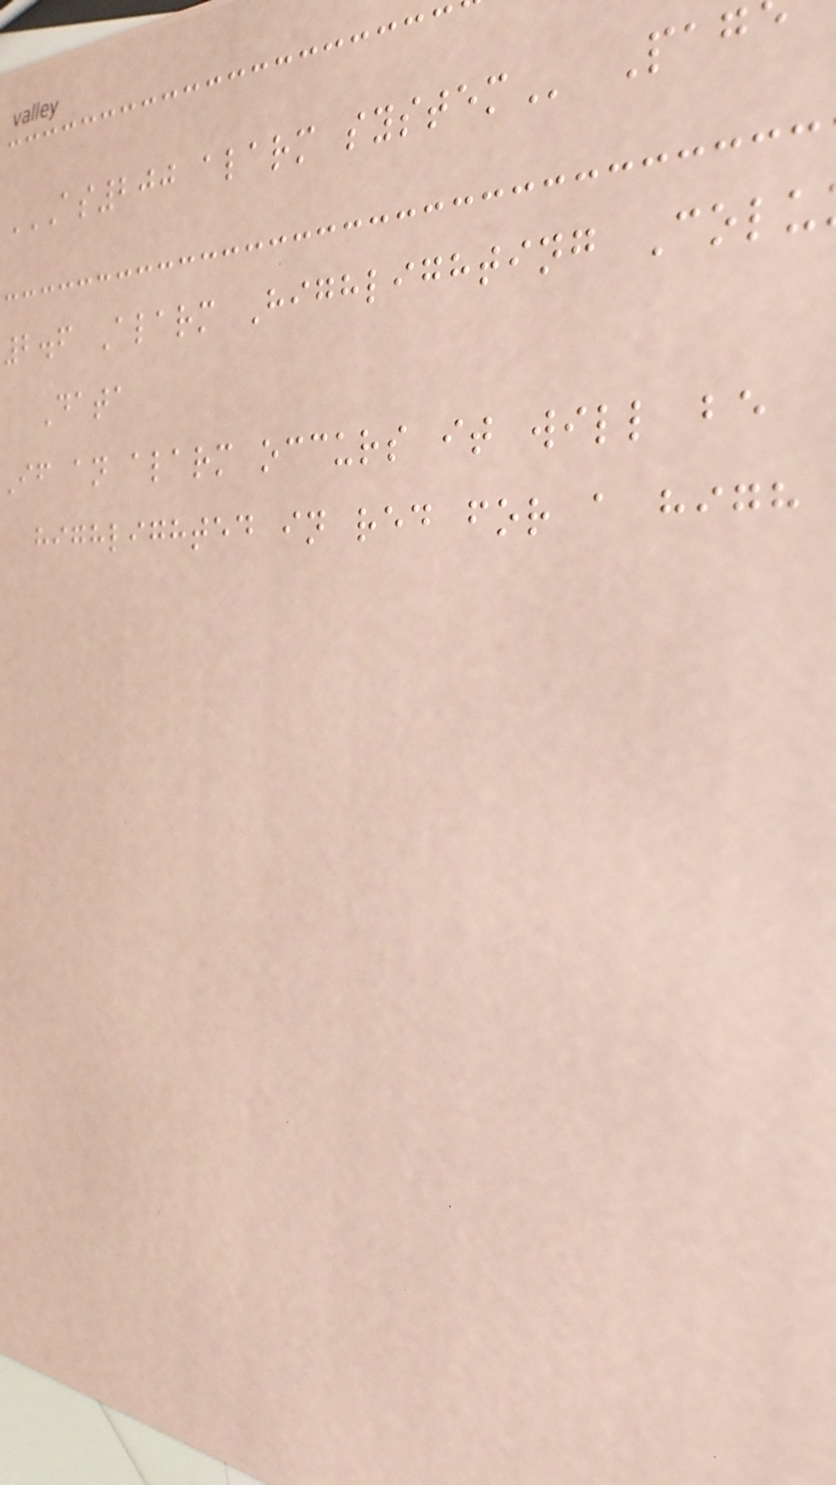AS200 ALARM SYSTEM Pag
2.6 Alarm Highlighting Colu
Data
If an alarm occurs it will be
highlighted in red for a high
